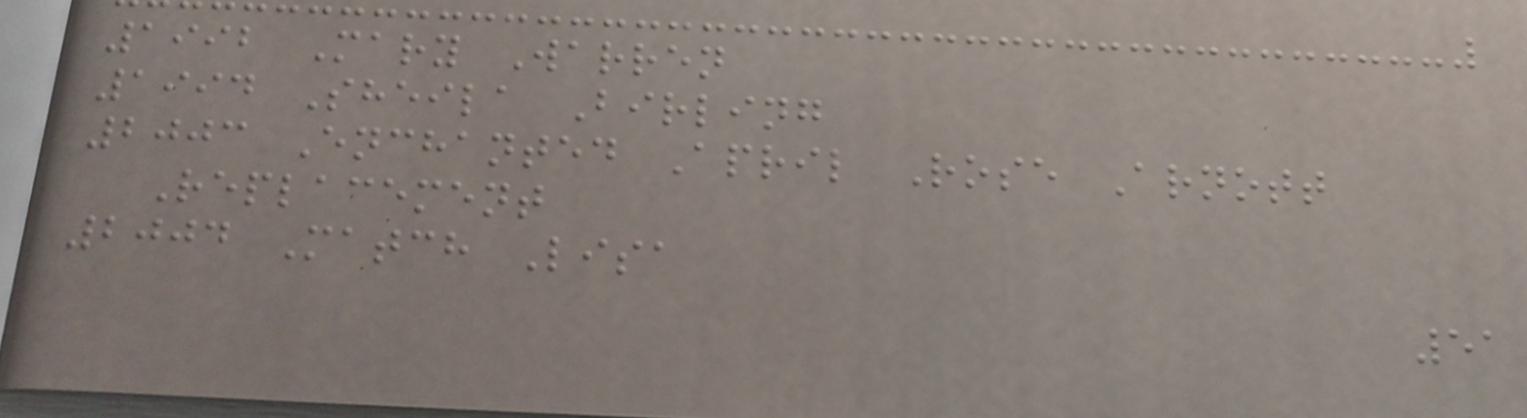1992 Mary Warren
1994 Sheila Birling
2003 Enchanted April Rose Arnott
Replacement
2004 Match Lisa
51
